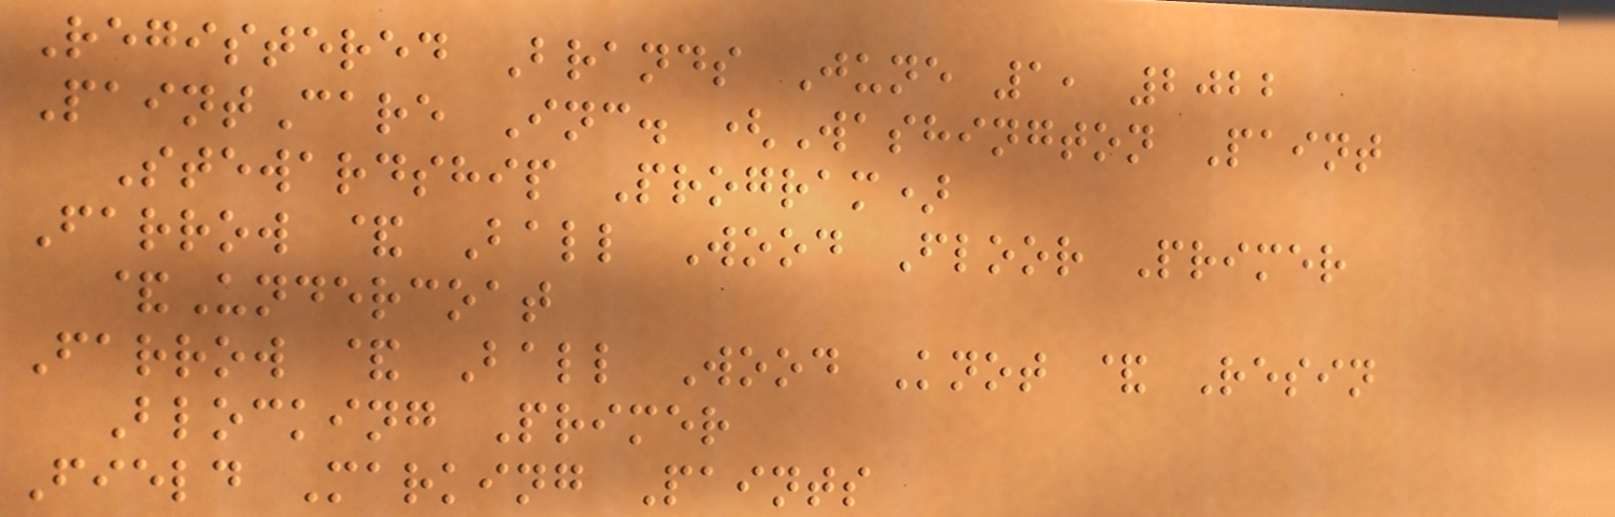Registered Brands June 1, 2022
PaintCare Inc. (Washington Paint
Stewardship Program)
Farrow & Ball Wood Floor Primer
&Undercoat
Farrow & Ball Wood Knot & Resin
Blocking Primer
Field Marking Paints
